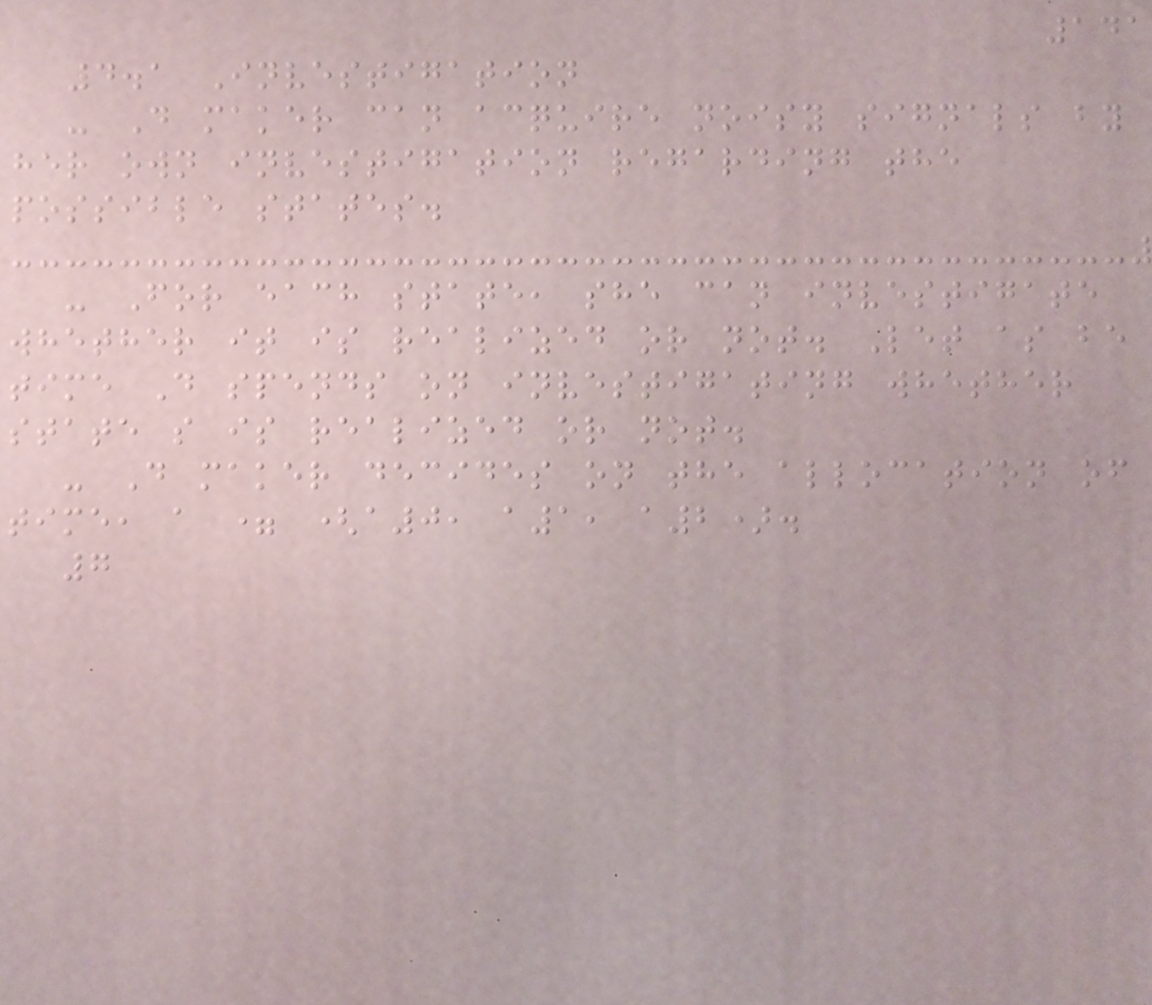141
4.1 Investigation
- D maker can acquire noisy signals by
her own investigation regarding the
possible states.
- For each state, she can investigate
whether it is realized or not. Let as be
time D spends on investigating whether
state s is realized or not.
- D maker decides on the allocation of
time, a = (a0, a1, a2).
7
